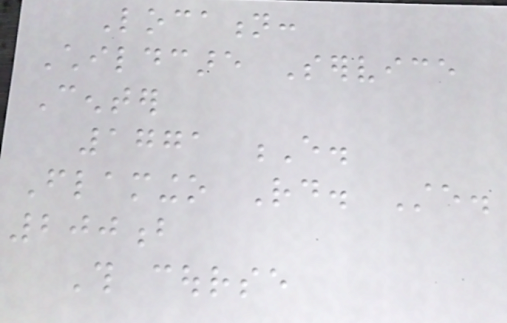Location:
Childcare Service
Center
1771 E.
Flamingo Rd. Ste.
200b
This course
